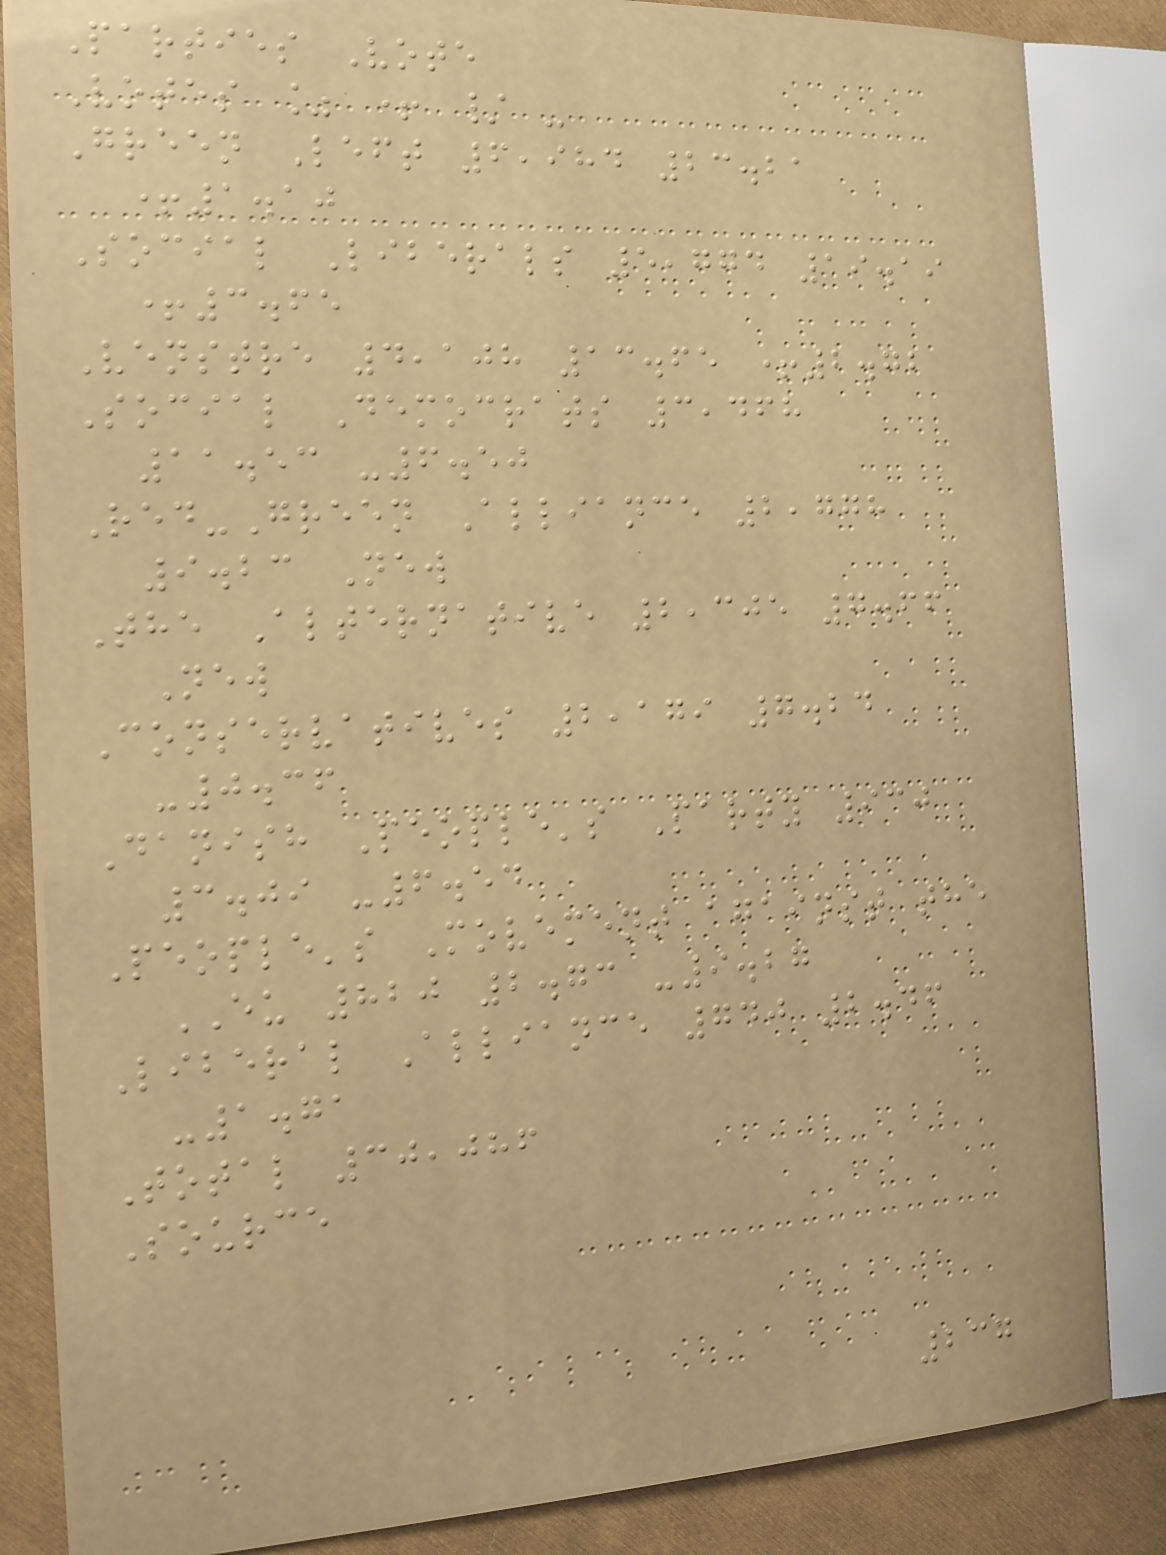Parties Vote
Votes % + / -
Green Left 6,984 23.21
+1.10
Social Liberals 5,774 19.19
+3.65
Venstre 4,108 13.65 +2.72
Social Democrats 3,468
11.53 -6.50
Red-Green Alliance 2,778
9.23 New
The Alternative 2,305 7.66
New
Conservatives 2,179 7.24
-0.36
Danish People's Party 930
3.09 -6.54
People's Movement against the
EU 820 2.73 -9.27
Liberal Alliance 740 2.46
-1.71
Total 30,086
Source
237
